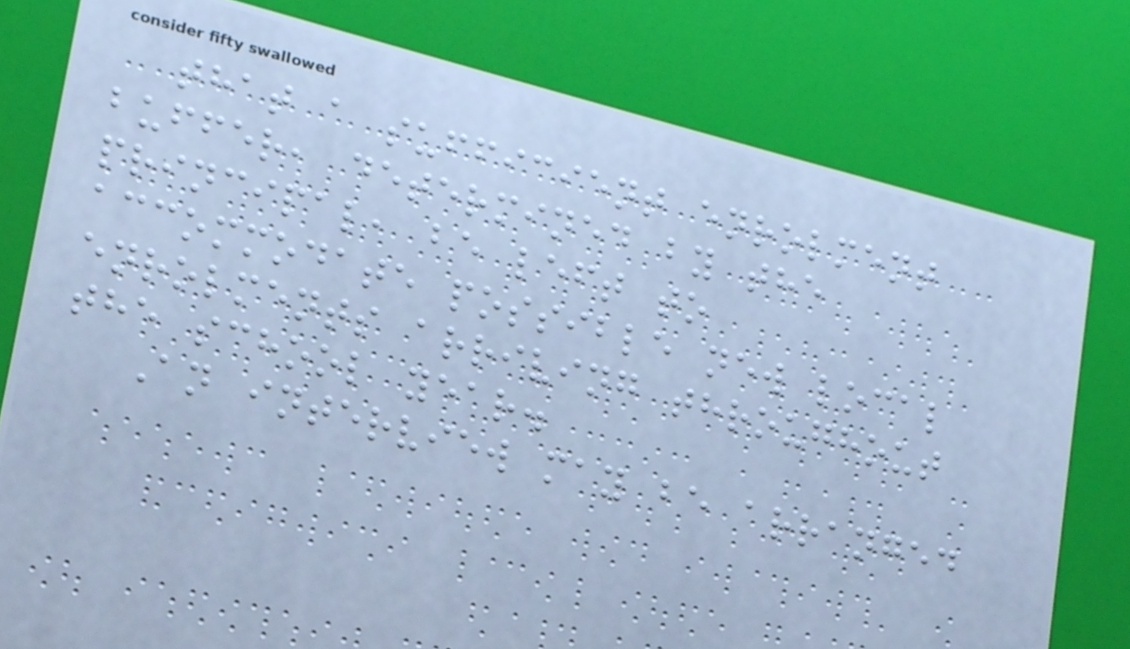that a sufficient enrolment
buffer, determined by the
principal, be left to
accommodate possible new local
enrolments arriving throughout
the school year.
An interview may be arranged
